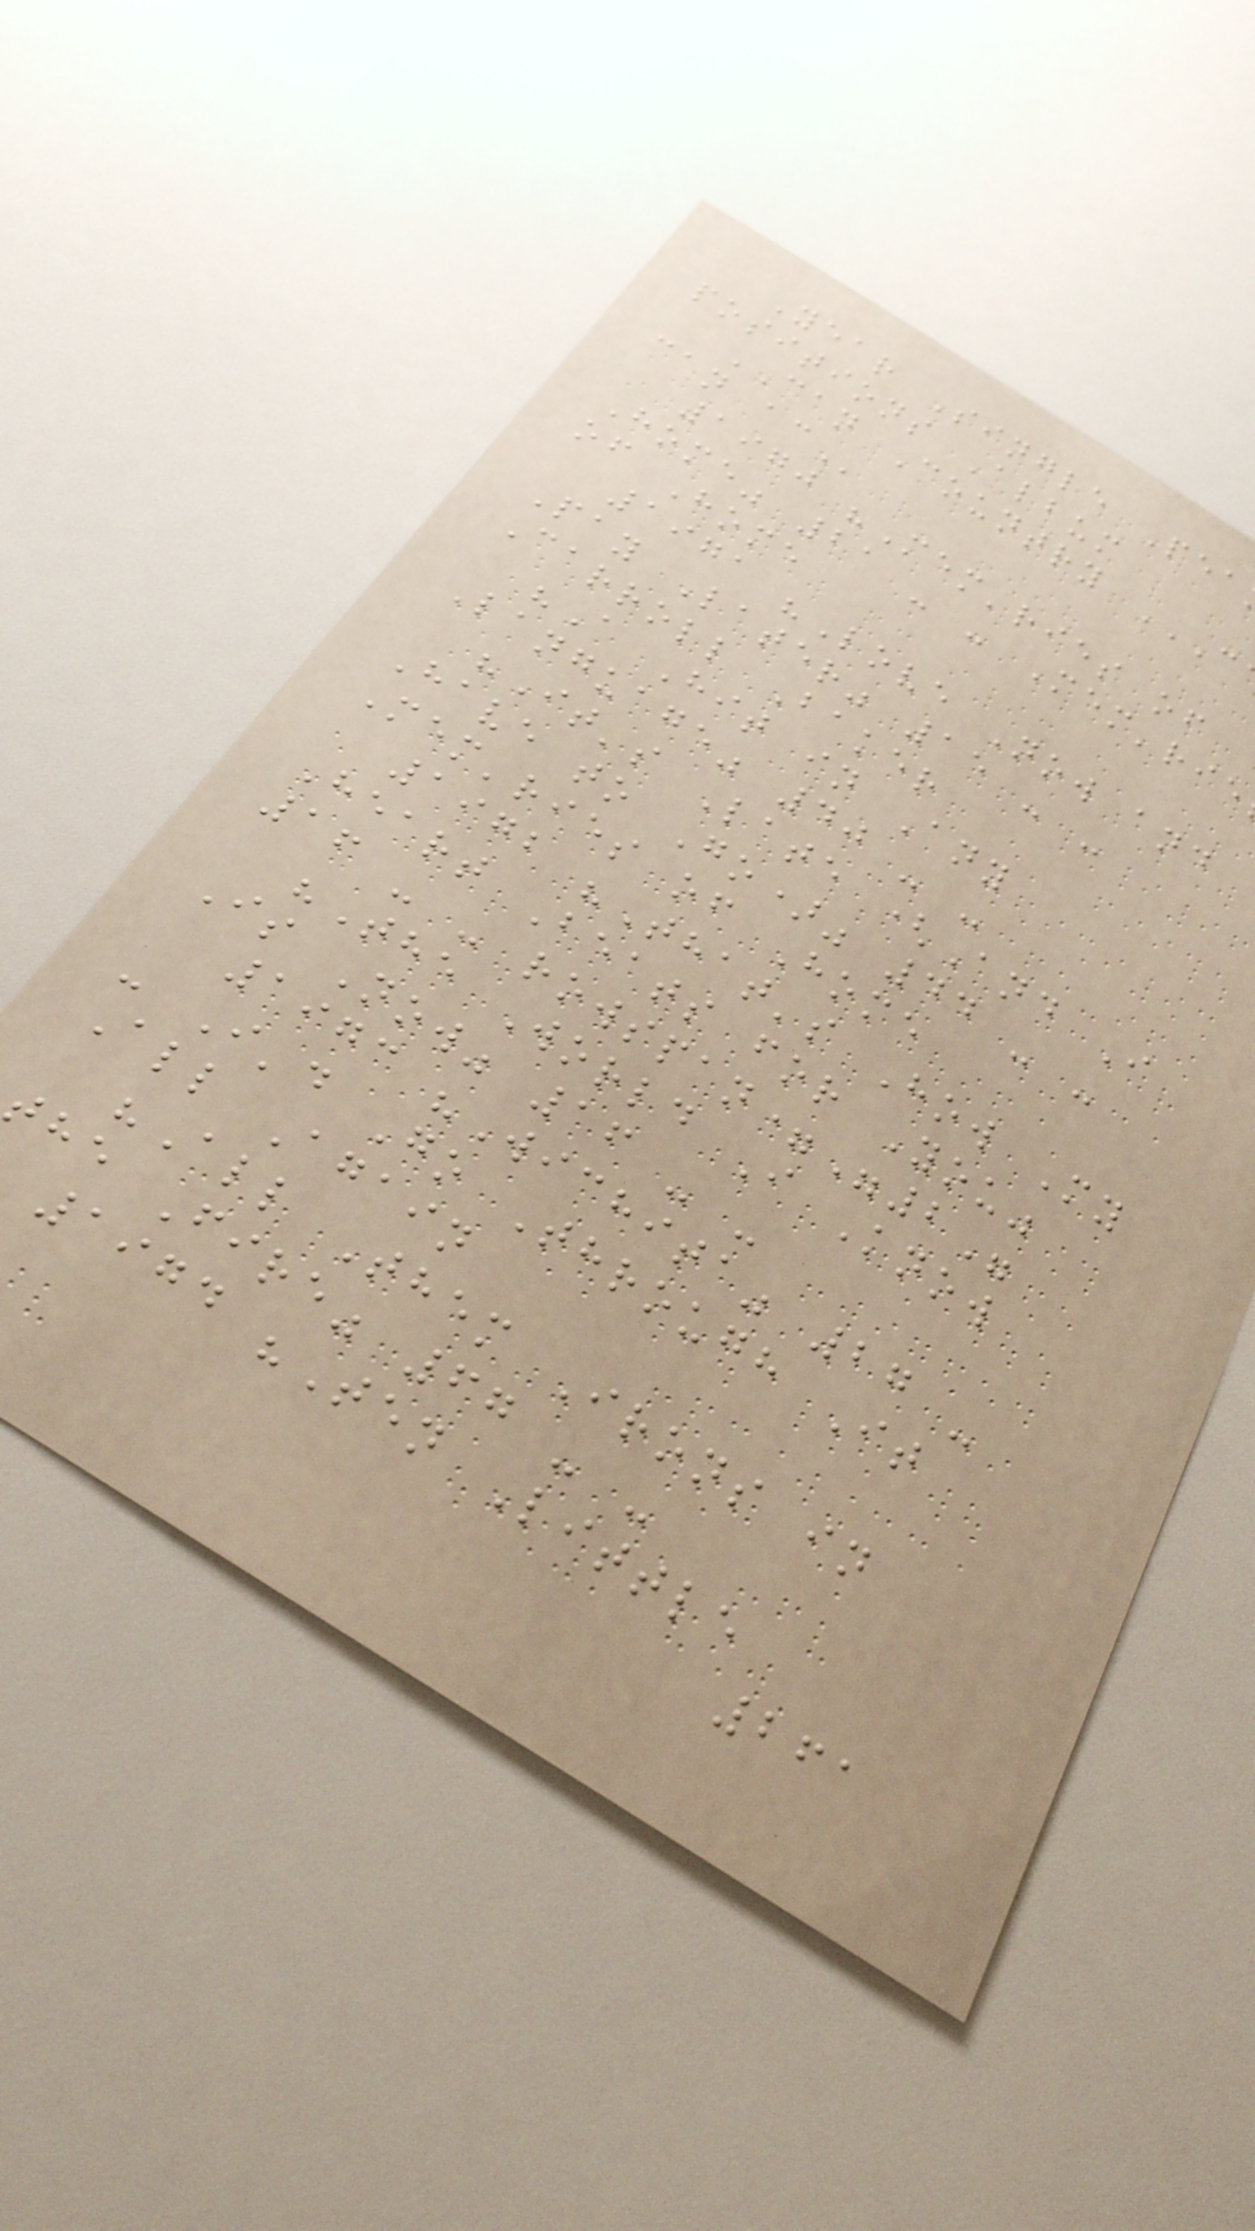Year Single Pea
positions Album
CAN Country
1970 "Mem'ries of
Home" 21 - - Mem'rie
of Home
1971 "Love Now and
Pay Later" 15 - -
Carroll Baker
"A Hit in Any
Language" 40 - -
"It's Late (And I
Have to Go)" 44 - -
Mem'ries of Home
1972 "That's How My
Heart Beats for You"
16 - - rowspan="2"
"The World I Know
Is Now" 16 - -
1973 "Wichita" 27 -
- I'd Go Through It
All Again
"All Them Irons in
the Fire" 67 - -
1974 "Ten Little
261
